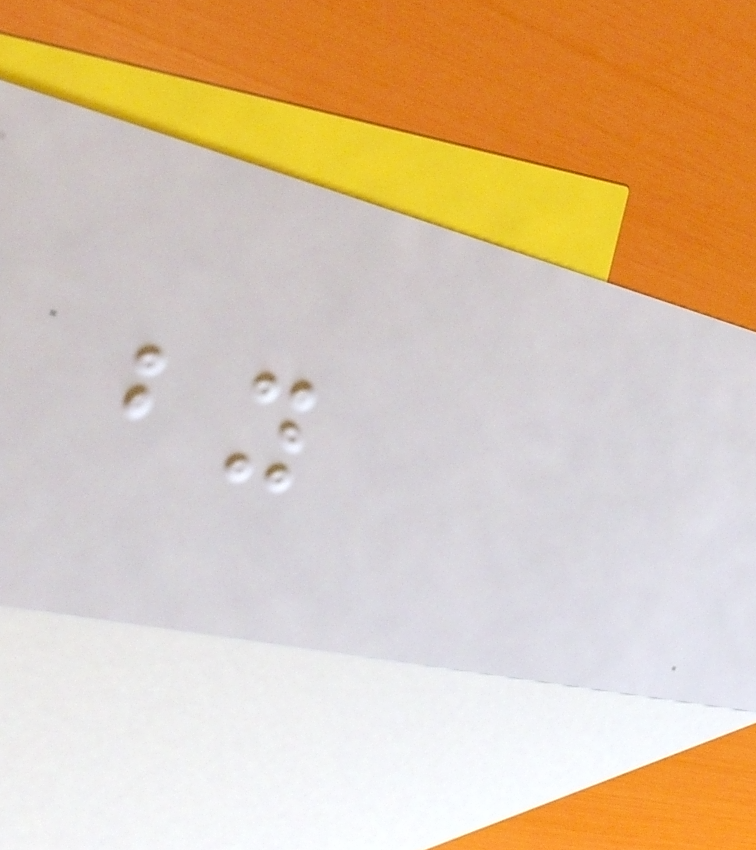by
